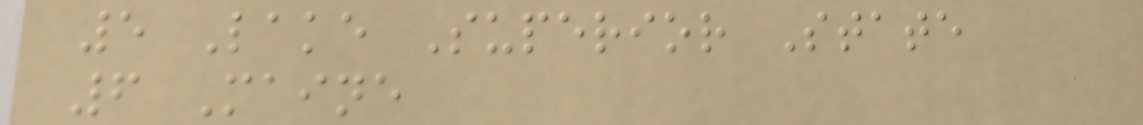5 Lake Superior State
6 Maine
